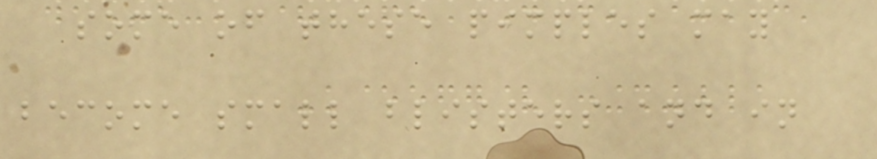some of these pimples may
become small blisters and in
